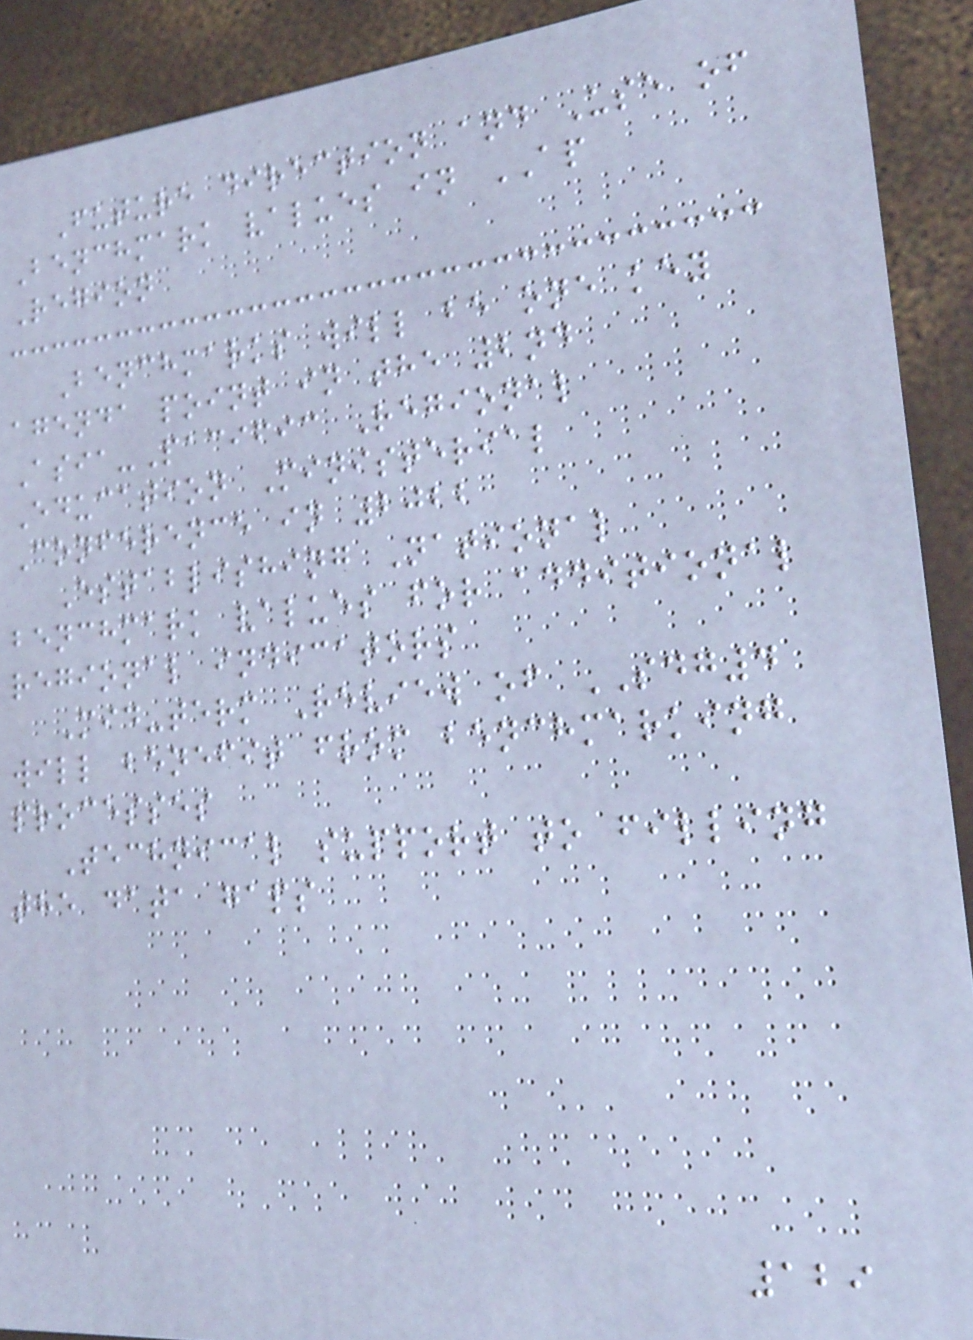Future direction and Use of
Benchmark values in AP
Region
Benchmarks will be one key
agenda point in the 2nd
Asia-Pacific Regional
Education Ministerial
Conference in 2022
Establishing National
benchmark values for additional
regional indicators
Mid-term Review of SDG4
will benefit from benchmarking
processes
Technical support to filling
the data gaps
129
